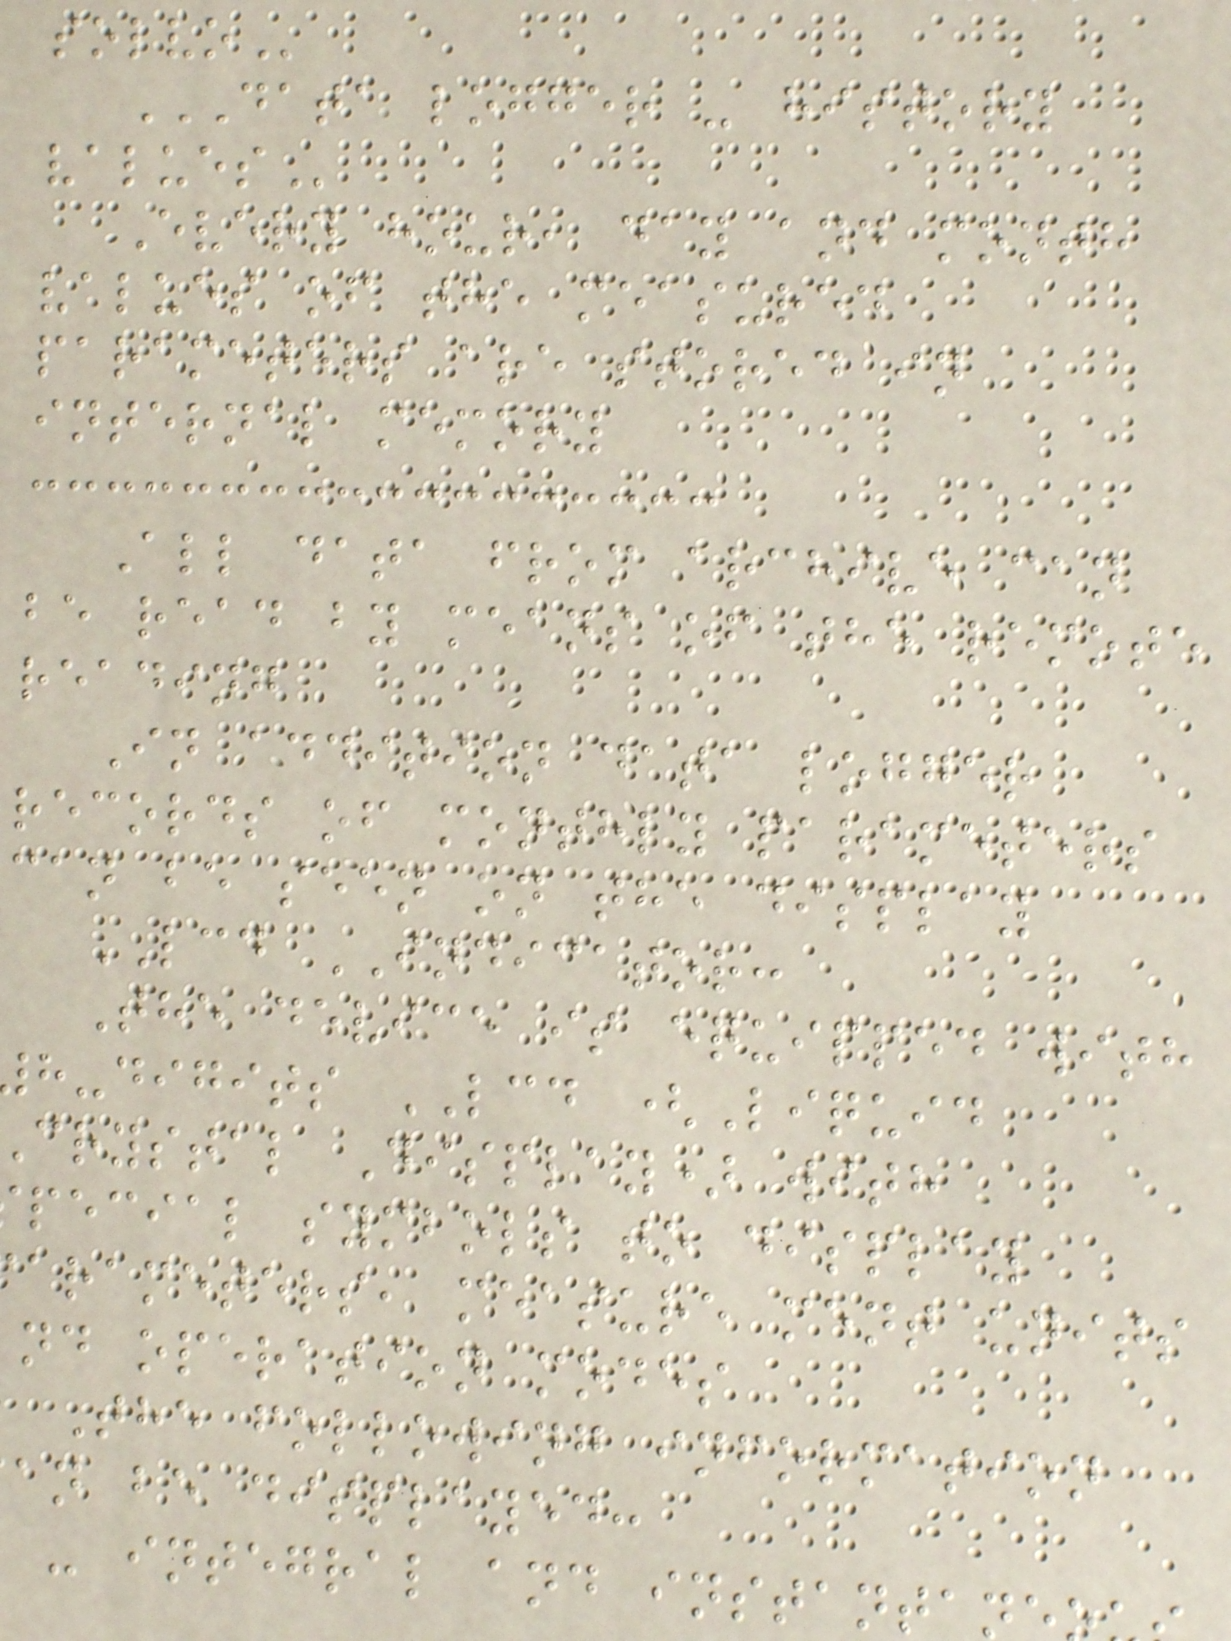DATA LOGGER - HISTORY
Every hour, day and month
values of the measured
parameters are stored in
internal memory
All data from archive can
be read by means of the remote
reading
In addition data logger
records of monthly parameters
can be seen on the display
LCD INDICATOR:
The device is equipped with
h-digits LCD (Liquid
crystal Display) with
pecial symbols to display
arameters, measure ment units
nd operation modes
The following information
an be displayed:
- integral and instanta
